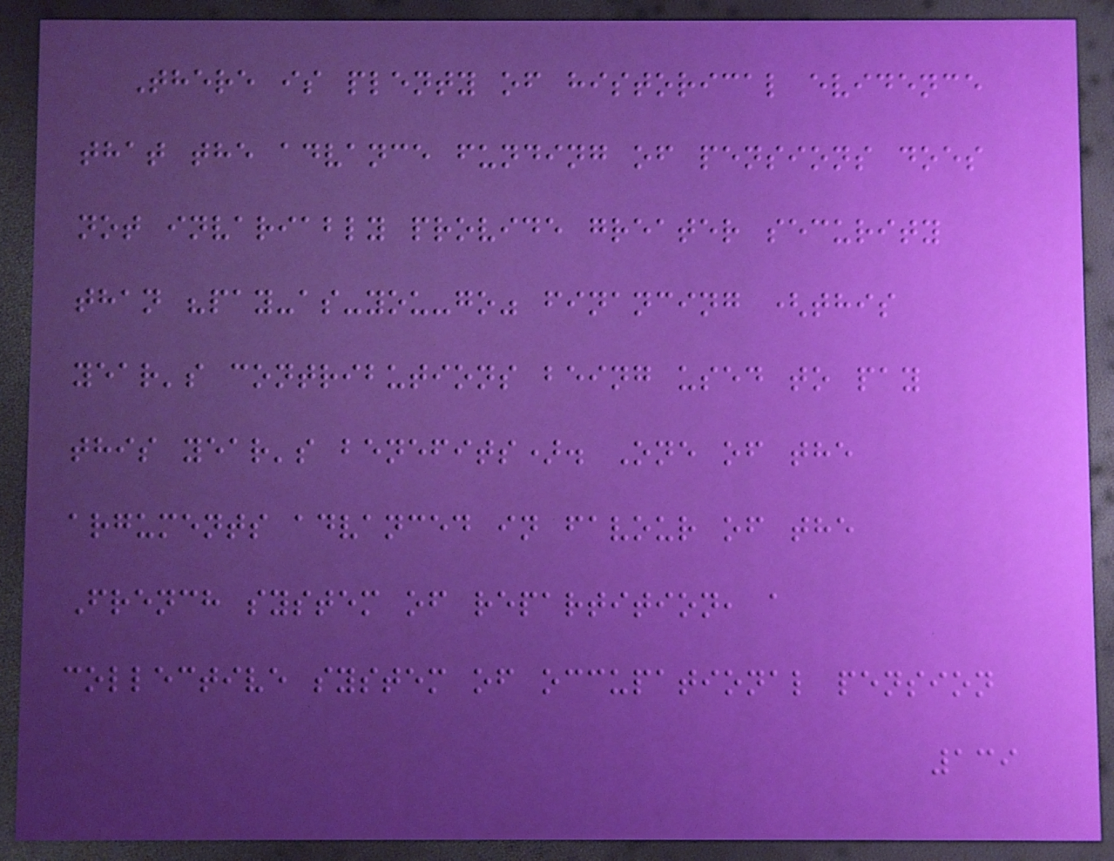There is plenty of historical evidence
that the advance funding of pensions does
not invariably provide greater security
than "pay-as-you-go" financing (this
year's contributions being used to pay
this year's benefits). One of the
arguments advanced in favour of the
French system of repartition, a
collective system of occupational pension
139
